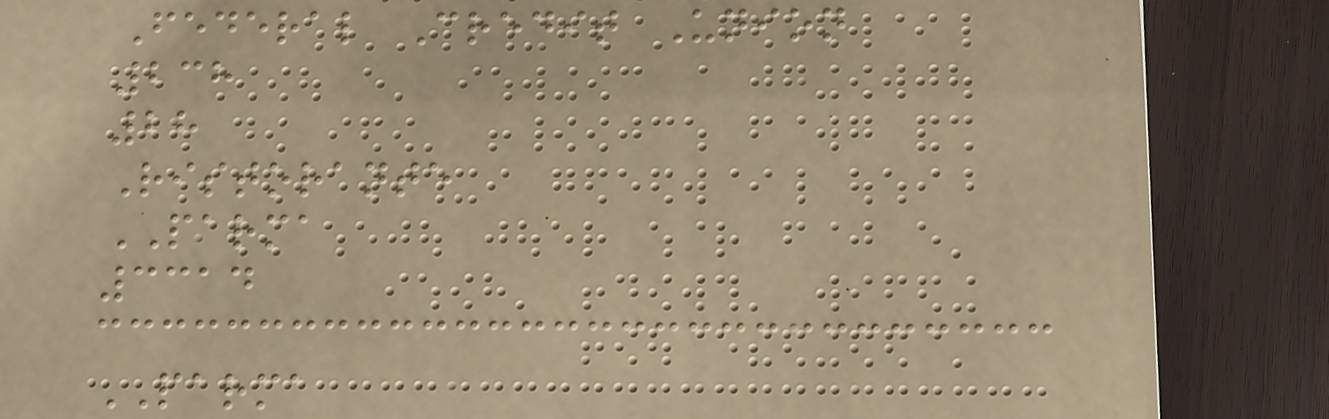Federal Credit Union
238
28
Ristorante
PARMA
3314
PARMA
